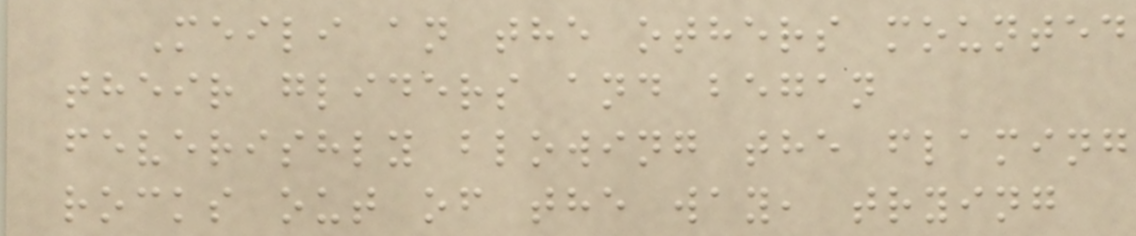Meili an the others mounted
their gliders and began
feverishly blowing the flaming
rocks out of the way, trying
